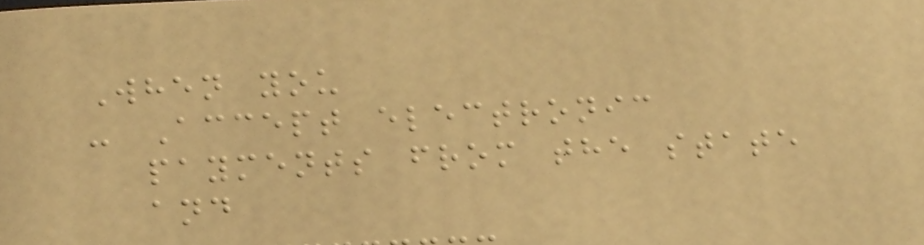When you
- Accept electronic
payments from the state
and
